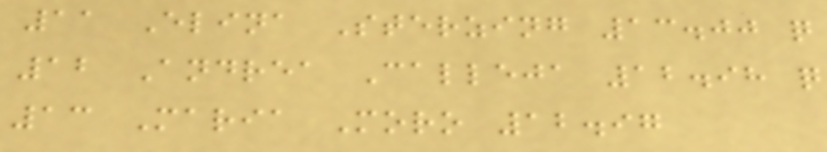11 Elina Sterzing 13.00 q
12 Andrea Calleja 12.98 q
13 Maria Moro 12.97
